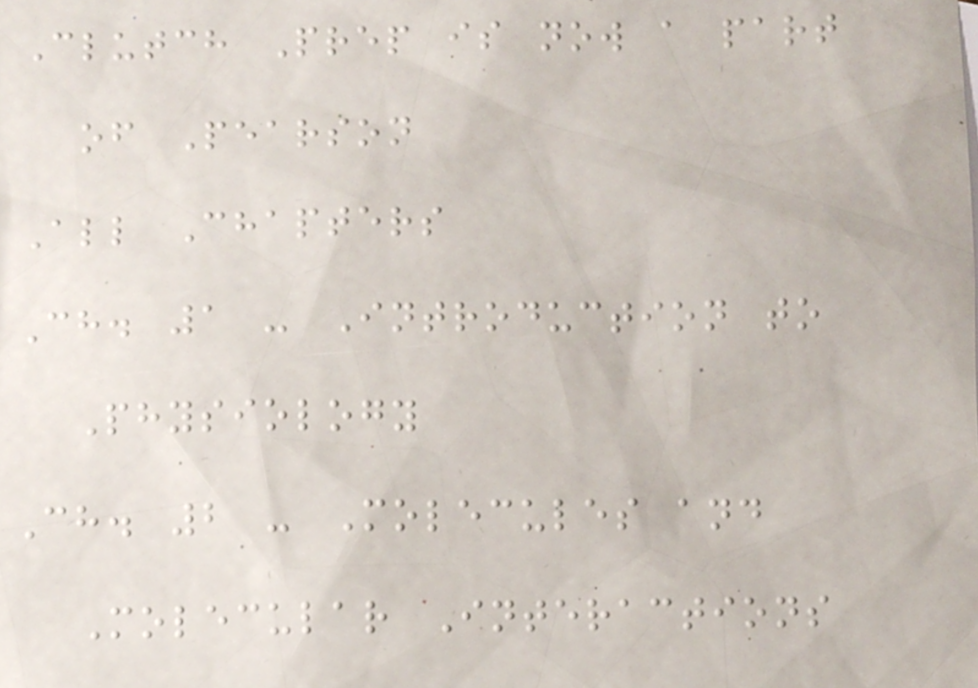Clutch Prep is now a part
of Pearson
All Chapters
Ch. 1 - Introduction to
Physiology
Ch. 2 - Molecules and
Molecular Interactions
